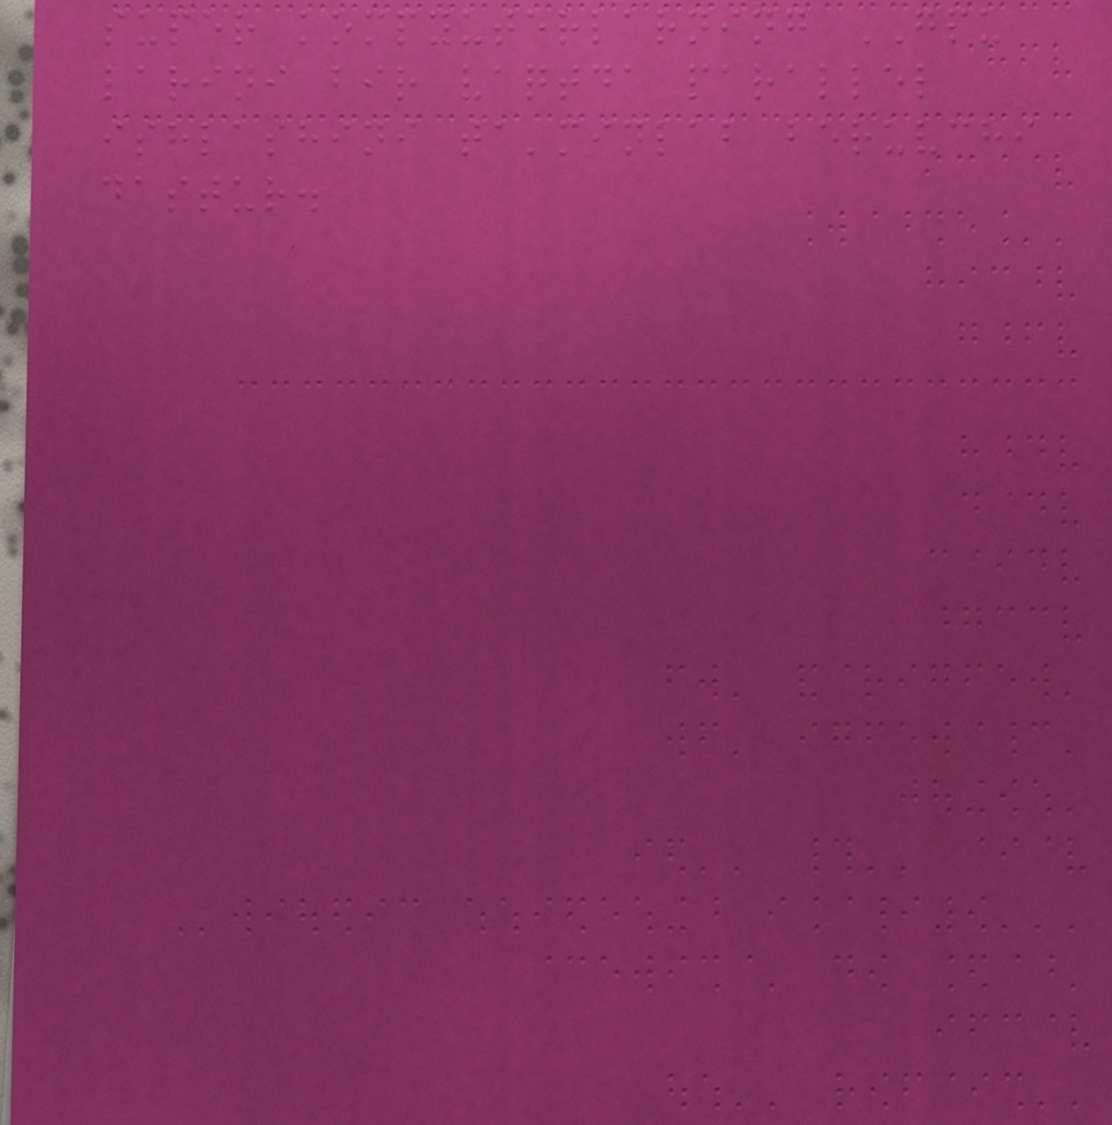super kompyuterlarning GPU
larini bir vaqtda parallel
ishlashini ta'minlab beruvchi
dastur.
